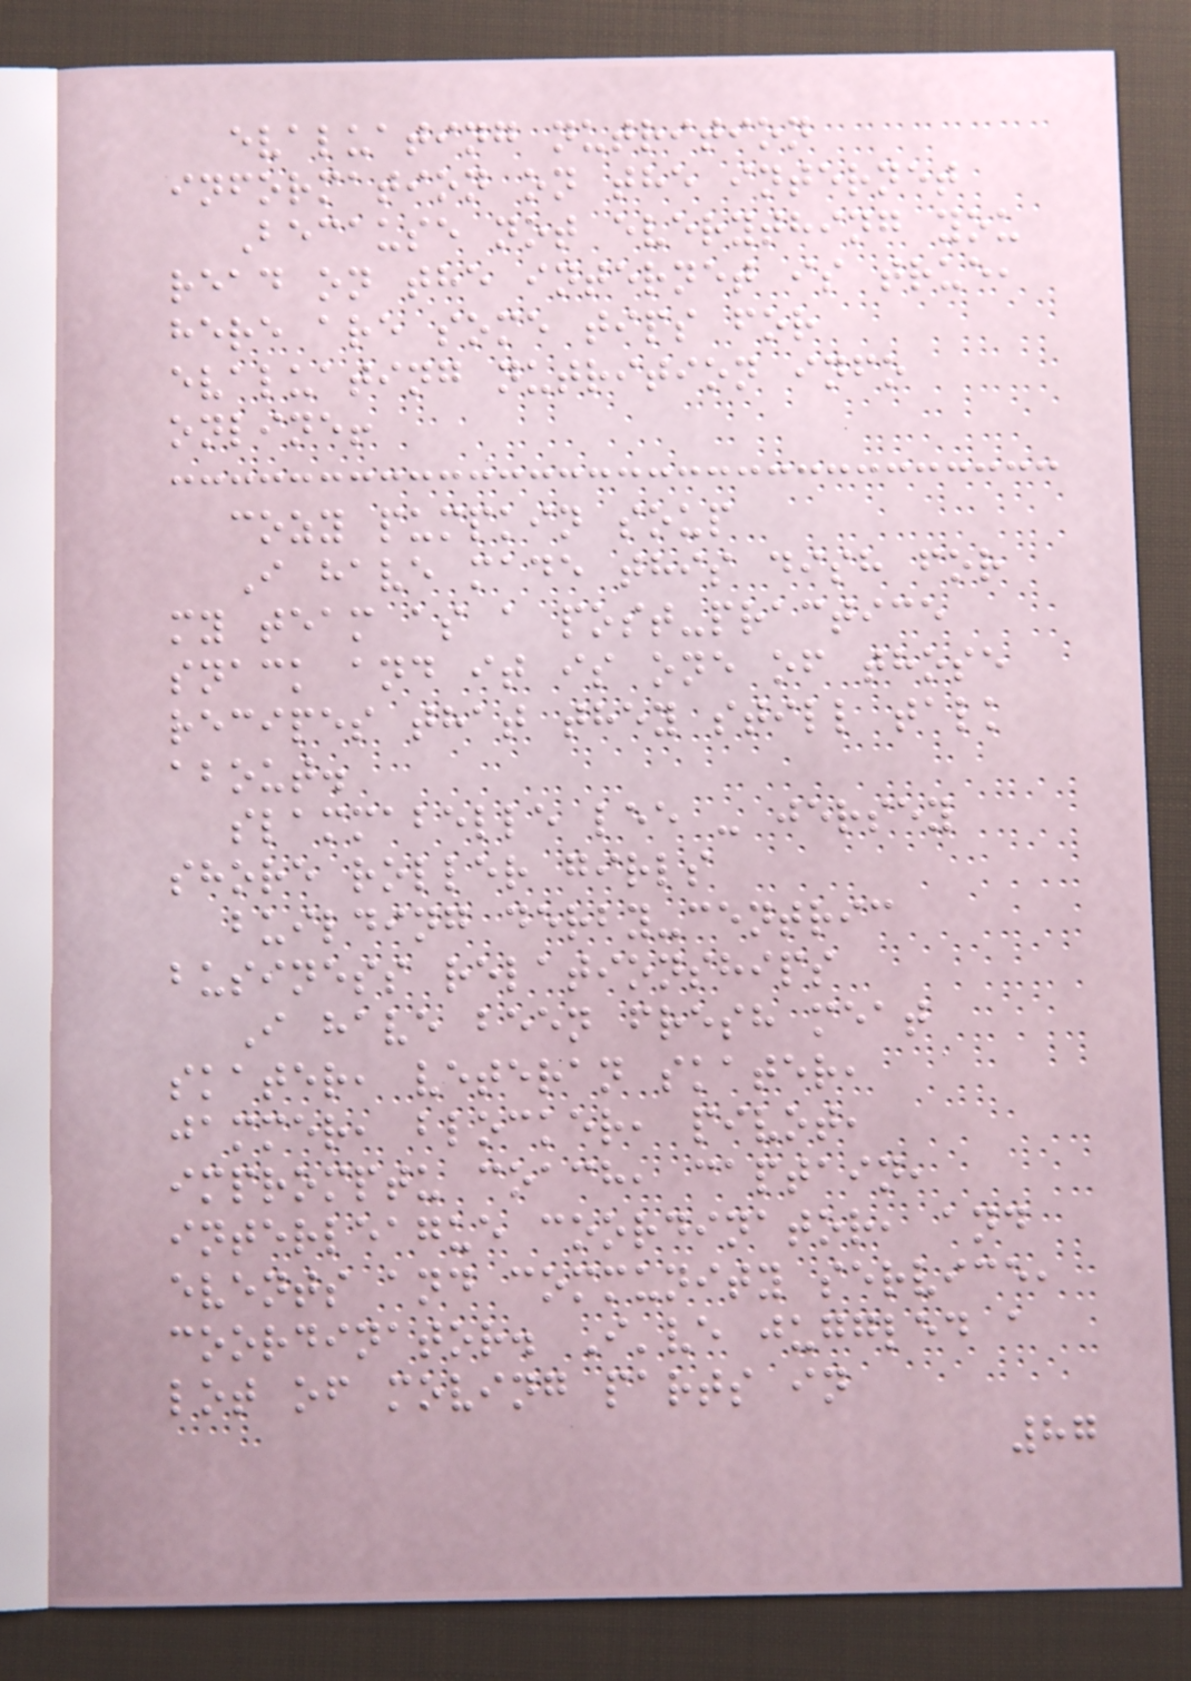evaluating nutrition
information on the internet
Because not everything you
read on the internet is true,
here are some tips for
evaluating nutrition info
online!
cozy pumpkin soup
I have made this dish for
my team as a post-practice
snack and it is one of those
recipes that they still talk
about.
slammabelle lee - jersey
shore roller girls
building derby-centric
business relationships
I have been fresh meat
skater, veteran skater,
jammer, blocker, pivot,
impromptu coach, captain,
interleague coordinator, and
events and community service,
coordinator. I've juggled a
lot of moving parts in
87
